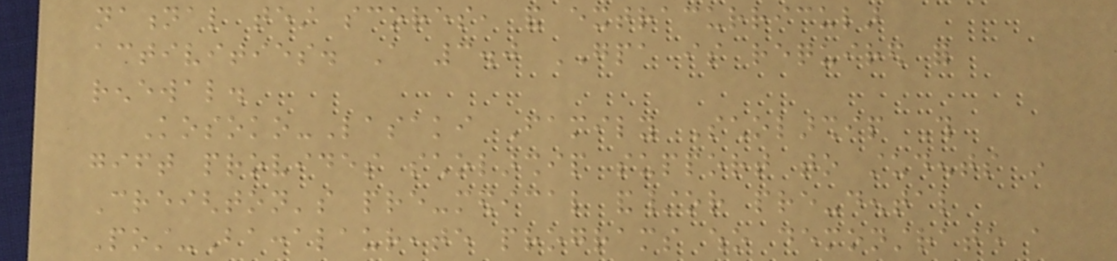national test scores, and extracurricular
activities. A 3.0 GPA is required for
renewal.
Kosoko-Lasaki Family Scholarship This
gift provides scholarship support to students in
Creighton's pre-medical and/or pre-dental
Post-Baccalaureate programs who demonstrate a
